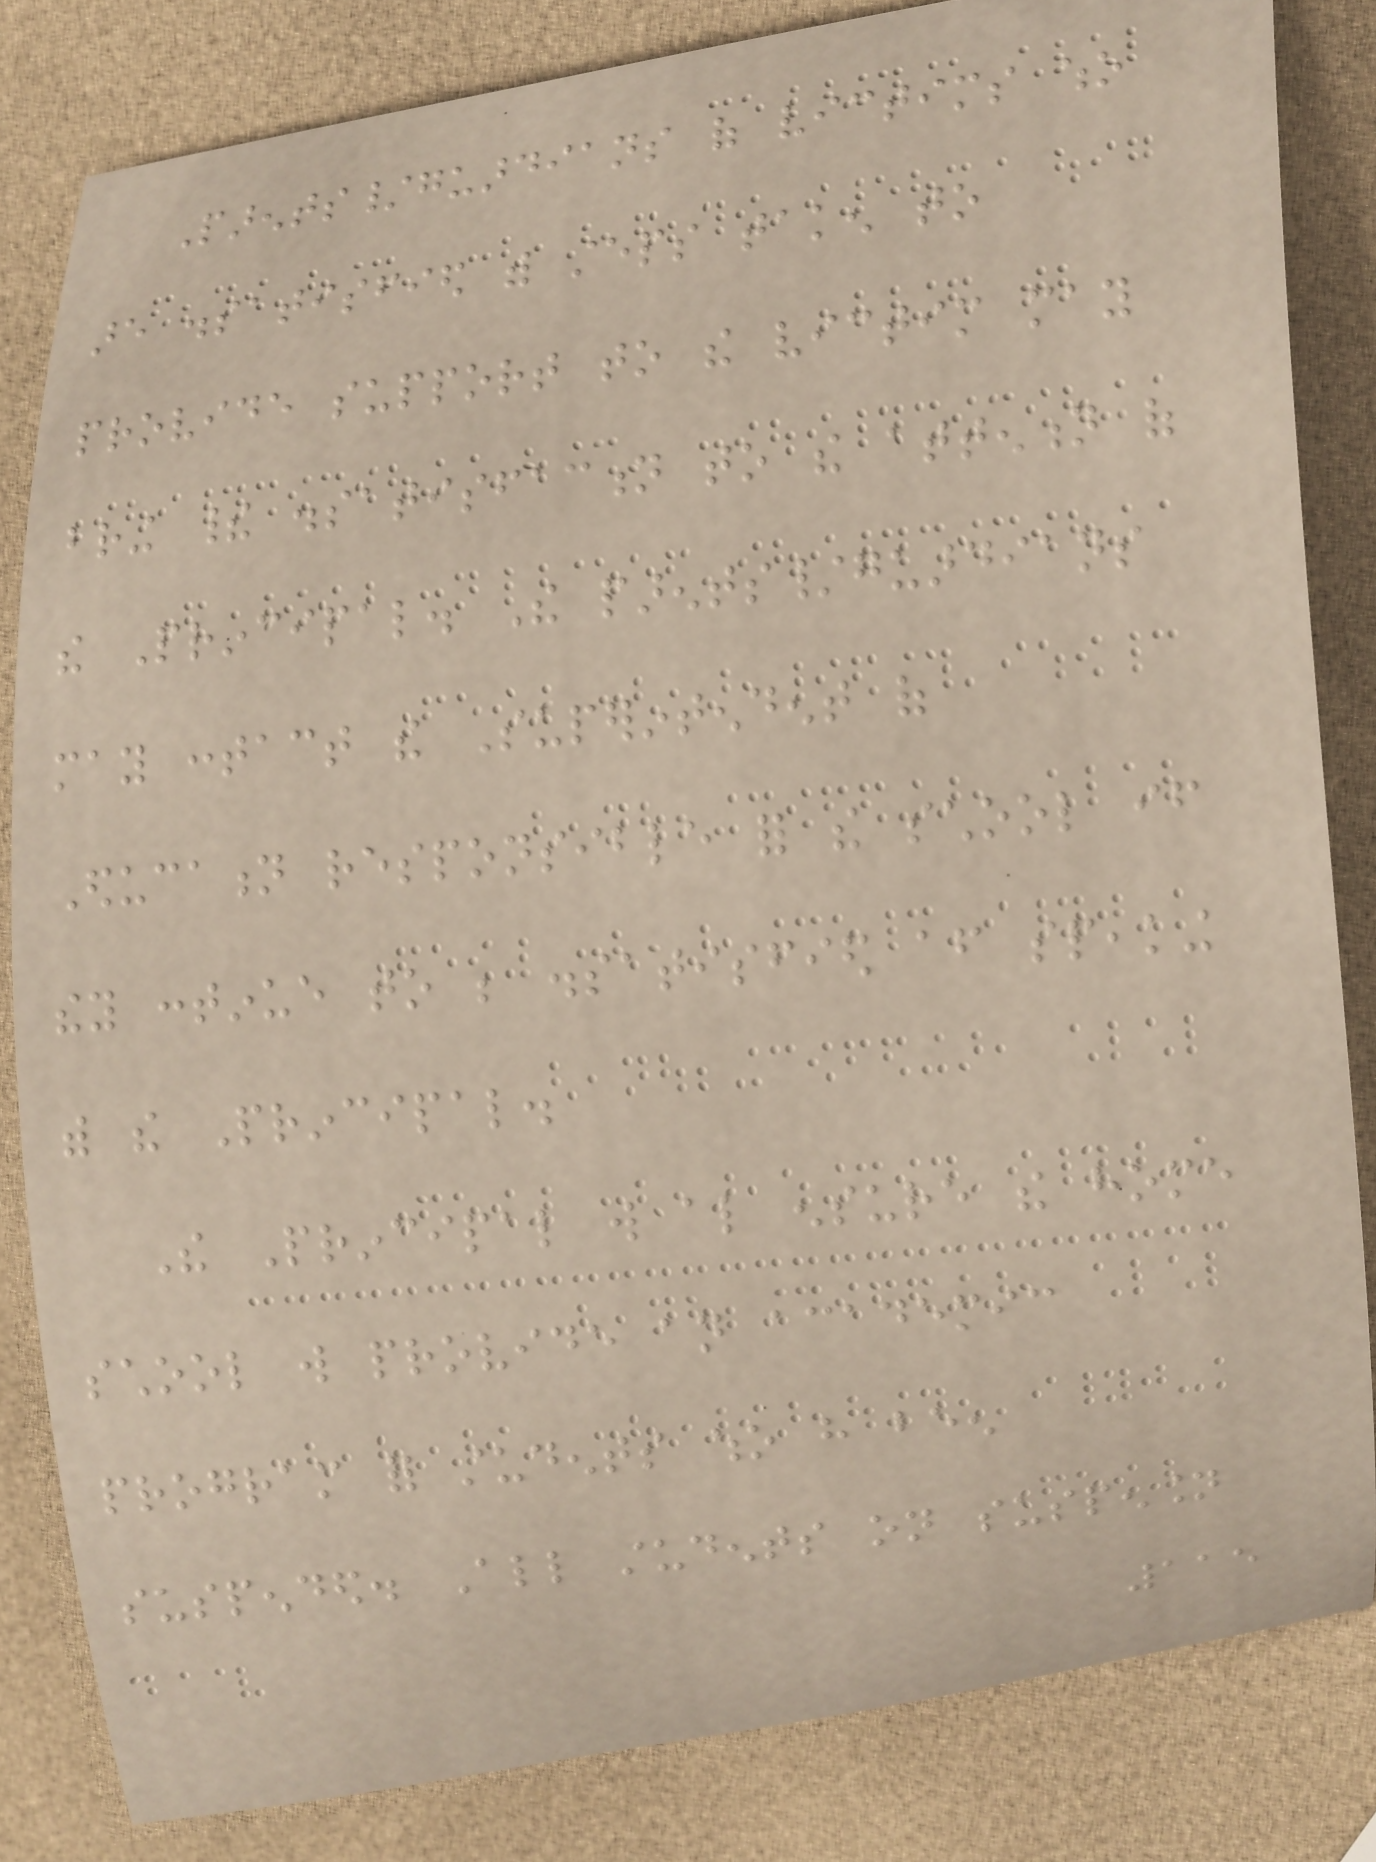Parents/guardians of victims who
are dissatisfied with steps taken to
provide support to the victim may
bring their dissatisfaction to the attention of
the Principal. The parents/guardians
may contact the Superintendent of
Education responsible for the school if
they continue to be dissatisfied after speaking
with the Principal.
The Principal will also ensure the home
school will provide an academic
program for students who have been
suspended. All students on suspension
115
